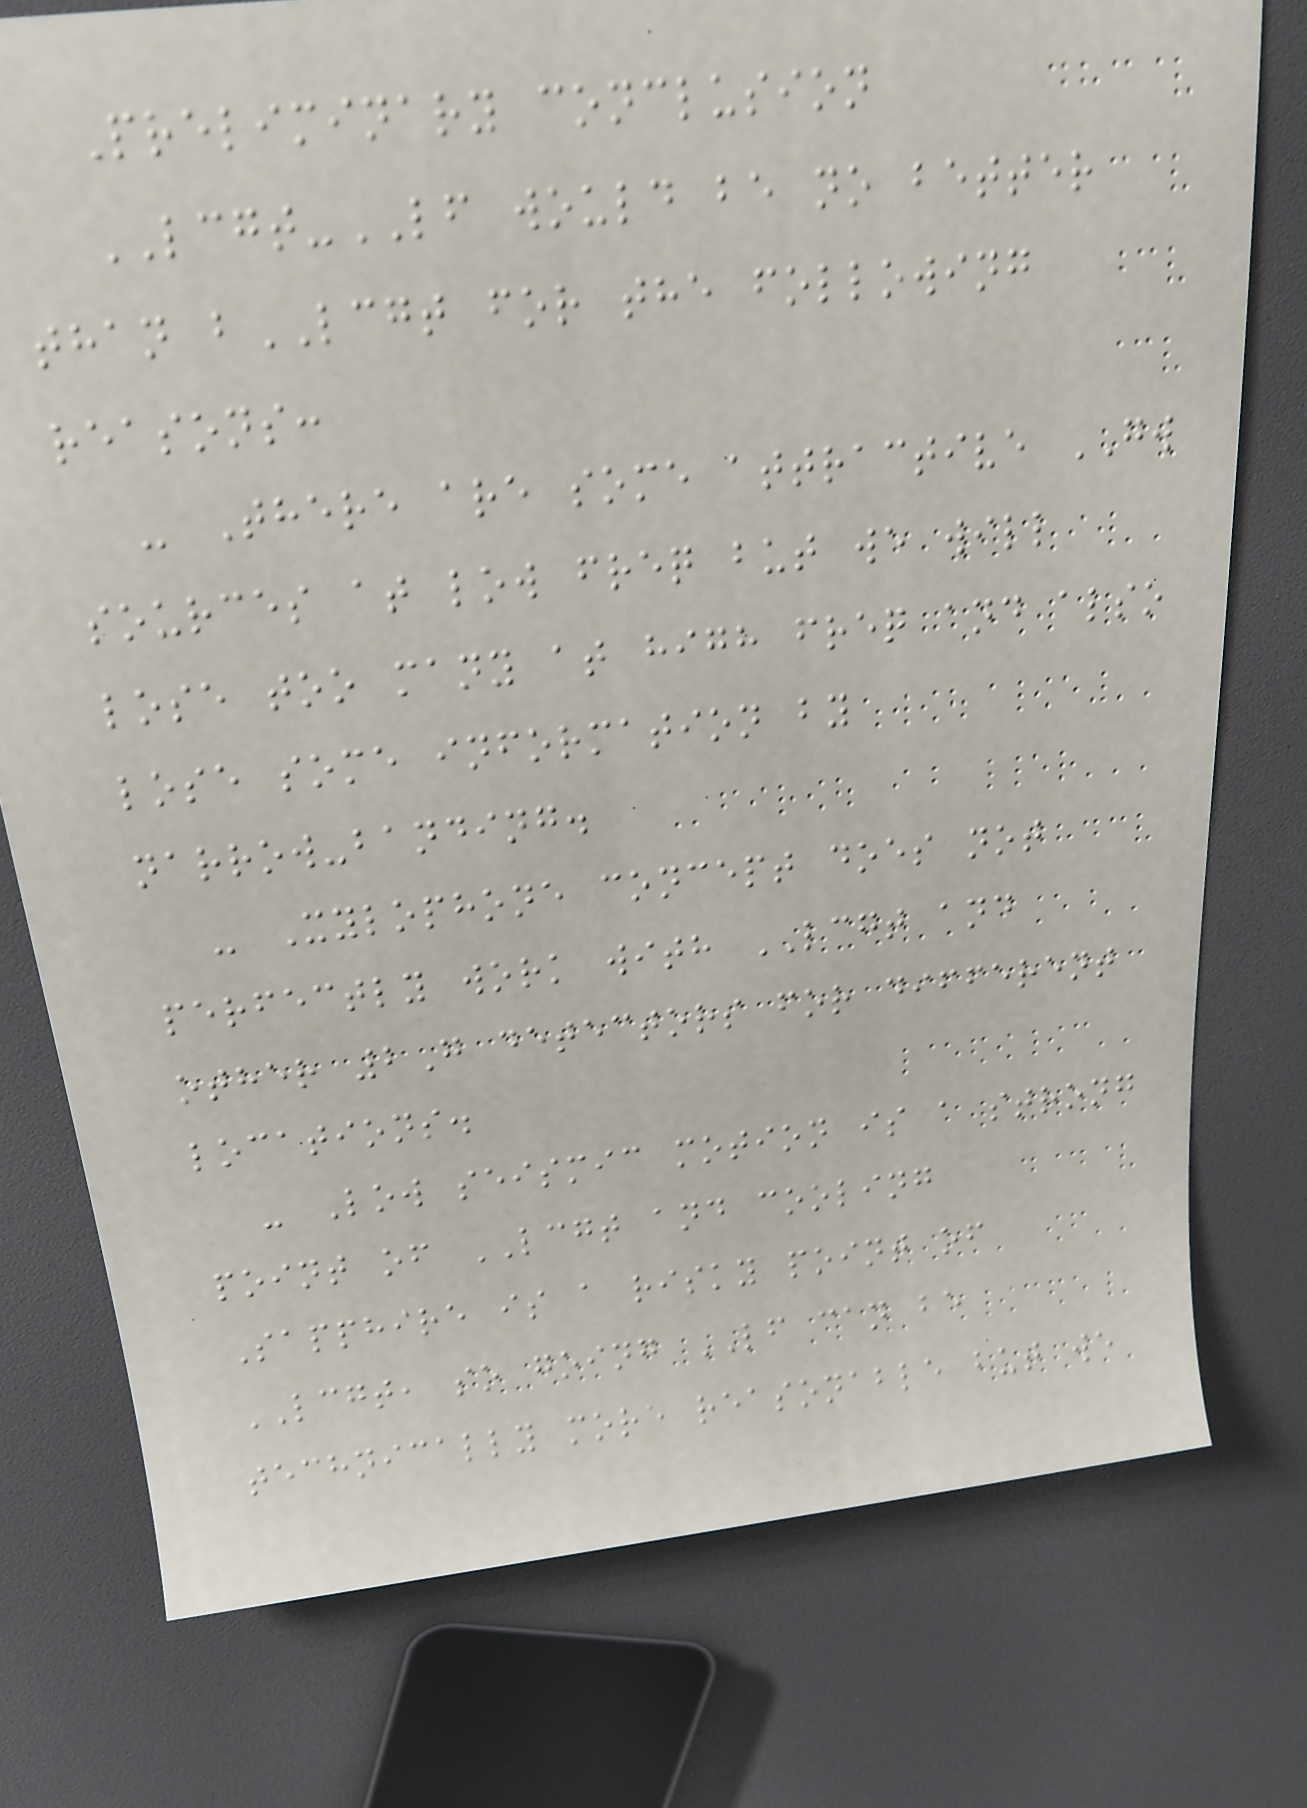Preliminary conclusion
LCGT-LF would be no better
than bLCGT for the following
reasons:
- There are some attractive GW
sources at low freq but we will
lose too many at high freq and also
lose some information by
narrow-banding.
- Xylophone concept does not
perfectly work with LCGT and
other 2G detectors for different
locations.
- Low seismic motion is a strong
point of LCGT and cooling
Sapphire is a risky point of
LCGT, so going LF can be
technically more reasonable but we
